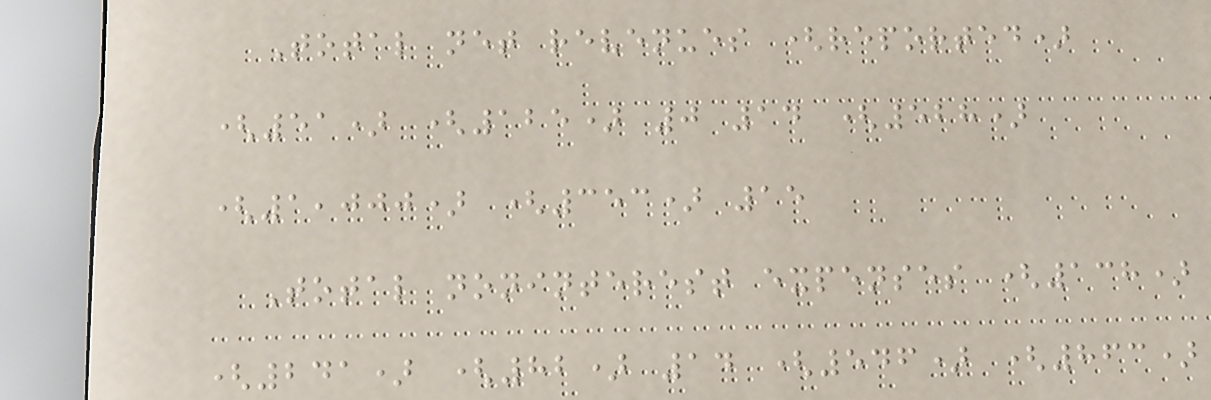Total net revenues (reported)
(51) (125) 0 14 (528)
(1,000) (353) 15
Total noninterest expenses (138)
(241) (82) 14 (546) (863)
